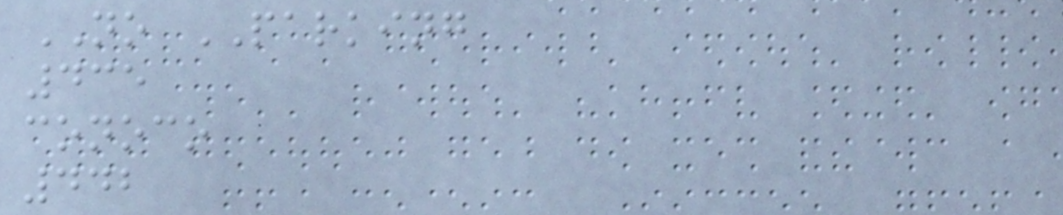NO PARKING
435
conoco
442
